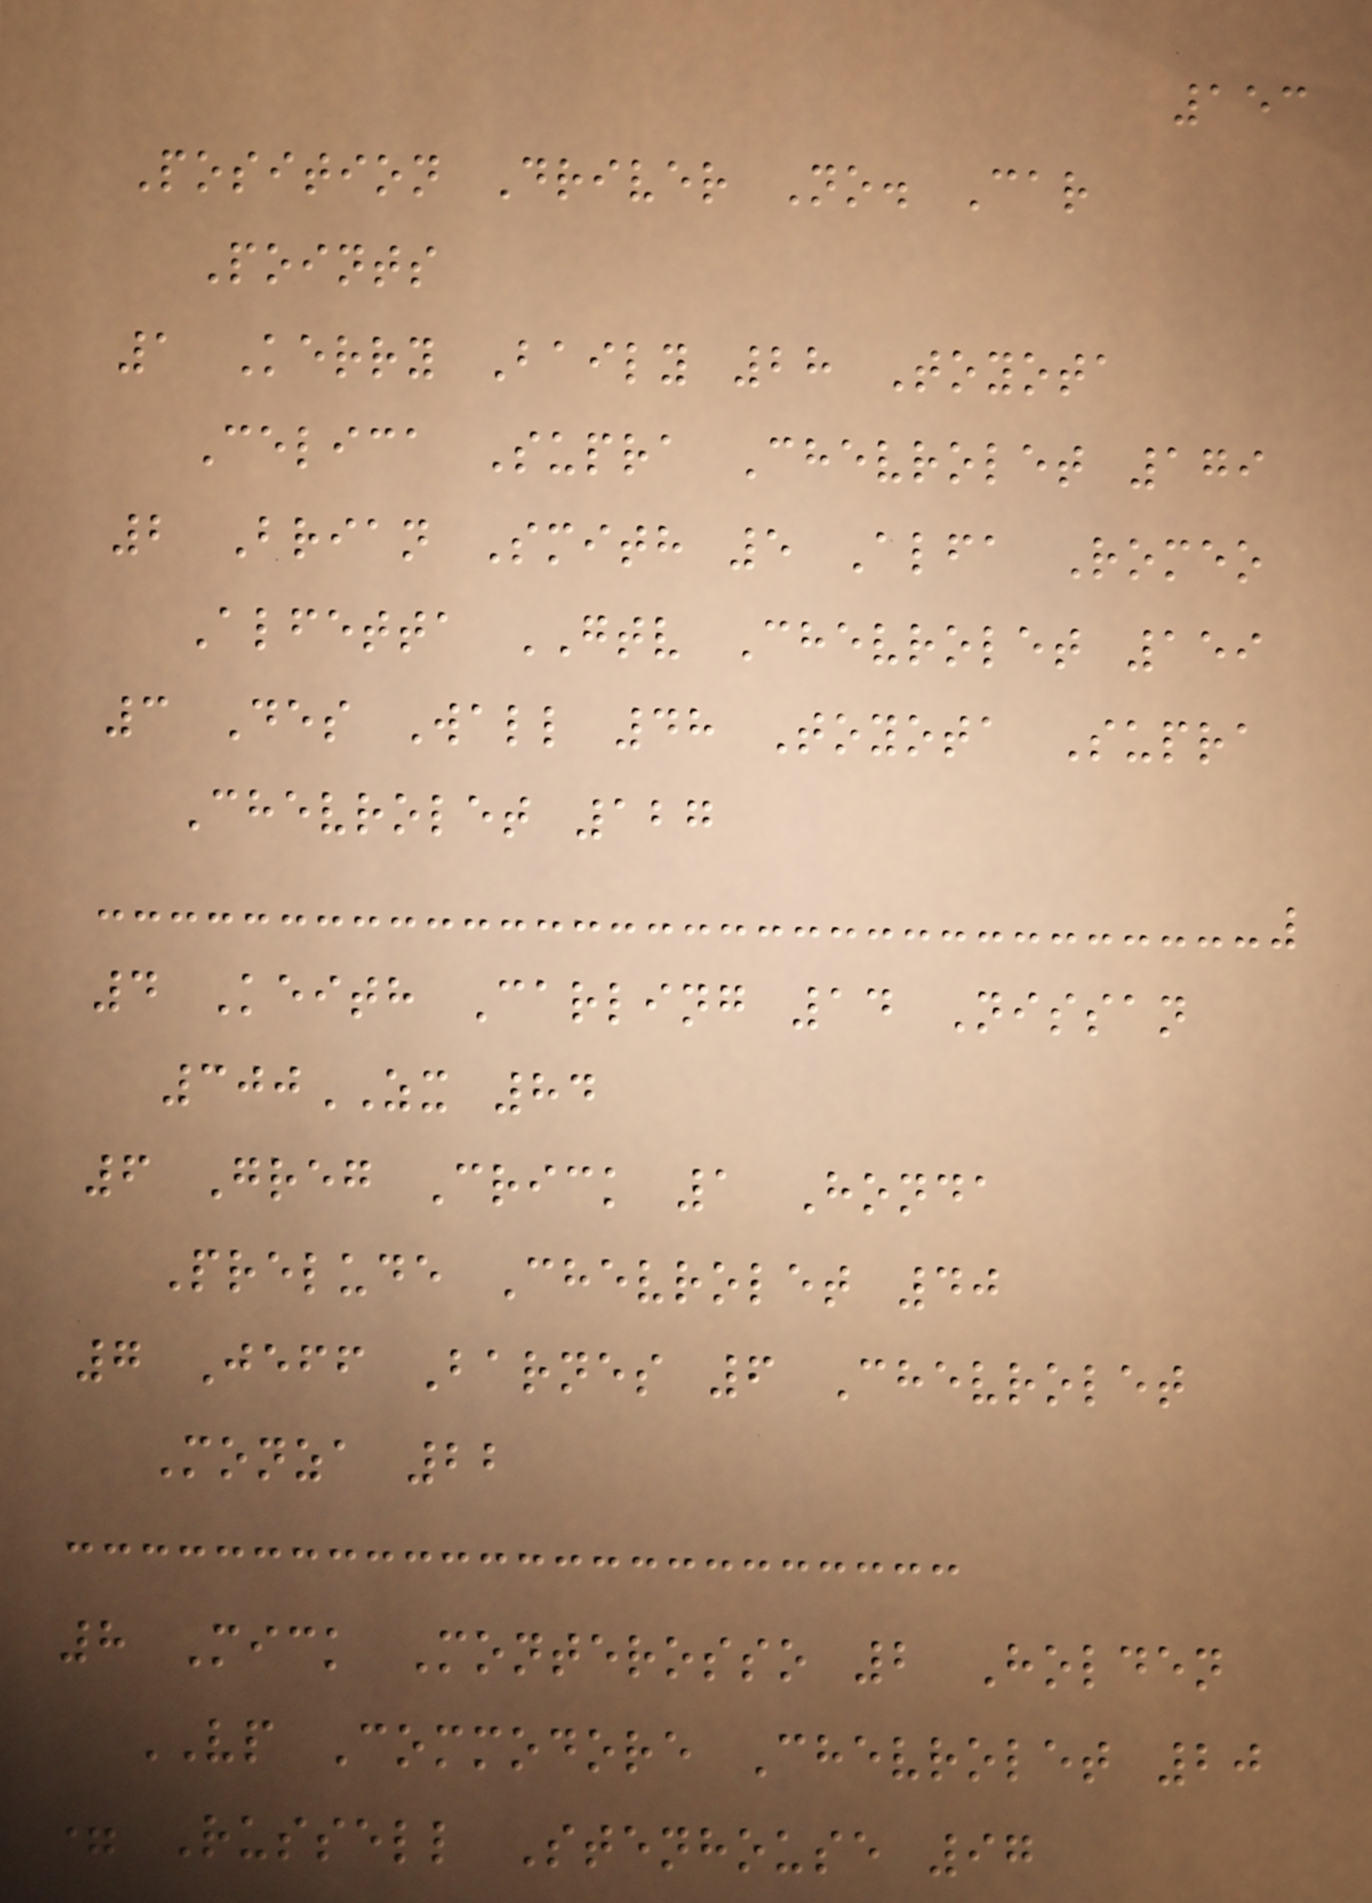153
Position Driver No. Car
Points
1 Kerry Baily 28 Toyota
Celica Supra Chevrolet 179
2 Brian Smith 5 Alfa Romeo
Alfetta GTV Chevrolet 159
3 Des Wall 48 Toyota Supra
Chevrolet 127
4 Keith Carling 14 Nissan
300ZX 84
6 Greg Crick 1 Honda
Prelude Chevrolet 40
7 Jeff Barnes 6 Chevrolet
Monza 22
8 Mick Monterosso 2 Holden
VP Commodore Chevrolet 20
= Russell Stenhouse 97
